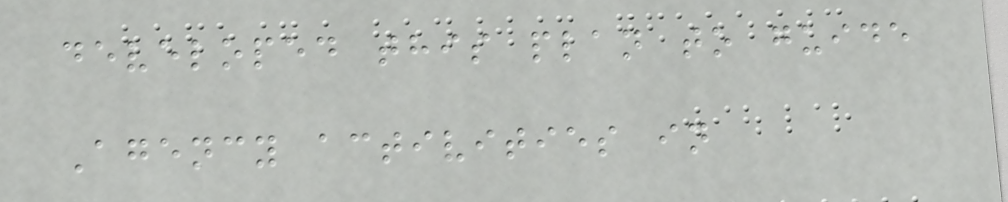developed this plan to guide
Agency activities in
